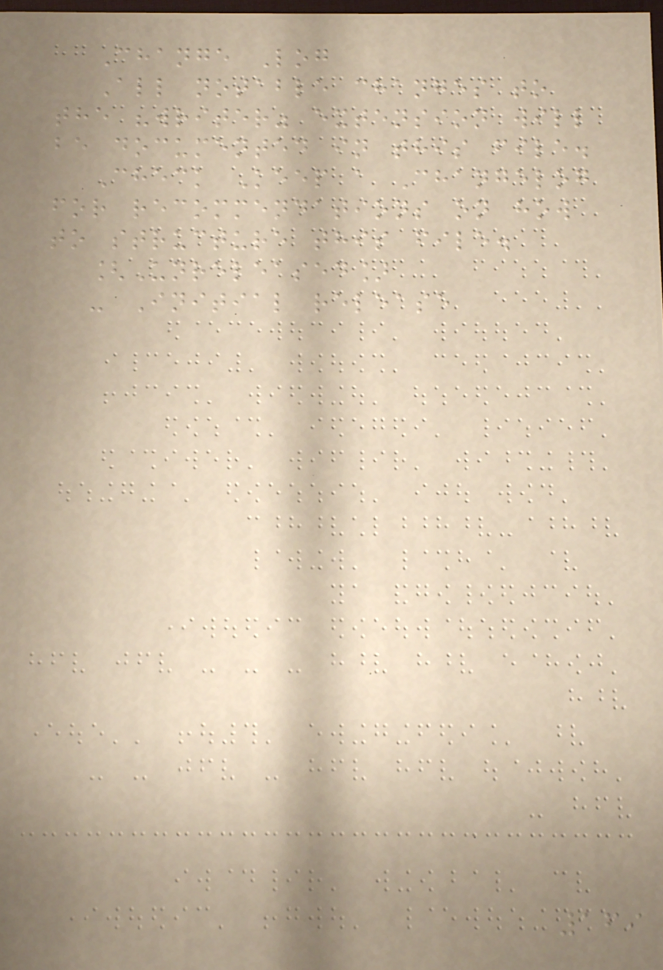Change Log
All notable changes to
the "writer" extension will
be documented in this file.
Check Keep a Changelog
for recommendations on how
to structure this file.
[Unreleased]
- Initial release
169
